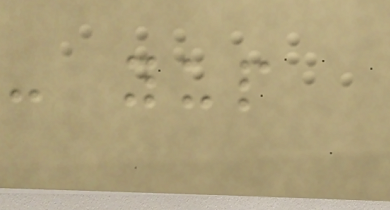- yup
